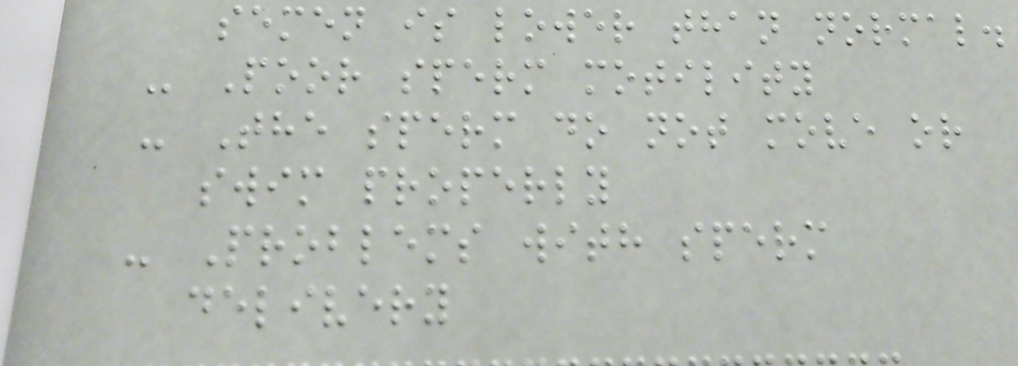semen is lower than normal.
- Poor sperm motility
- The sperm do not move or
swim properly
- Problems with sperm
delivery
